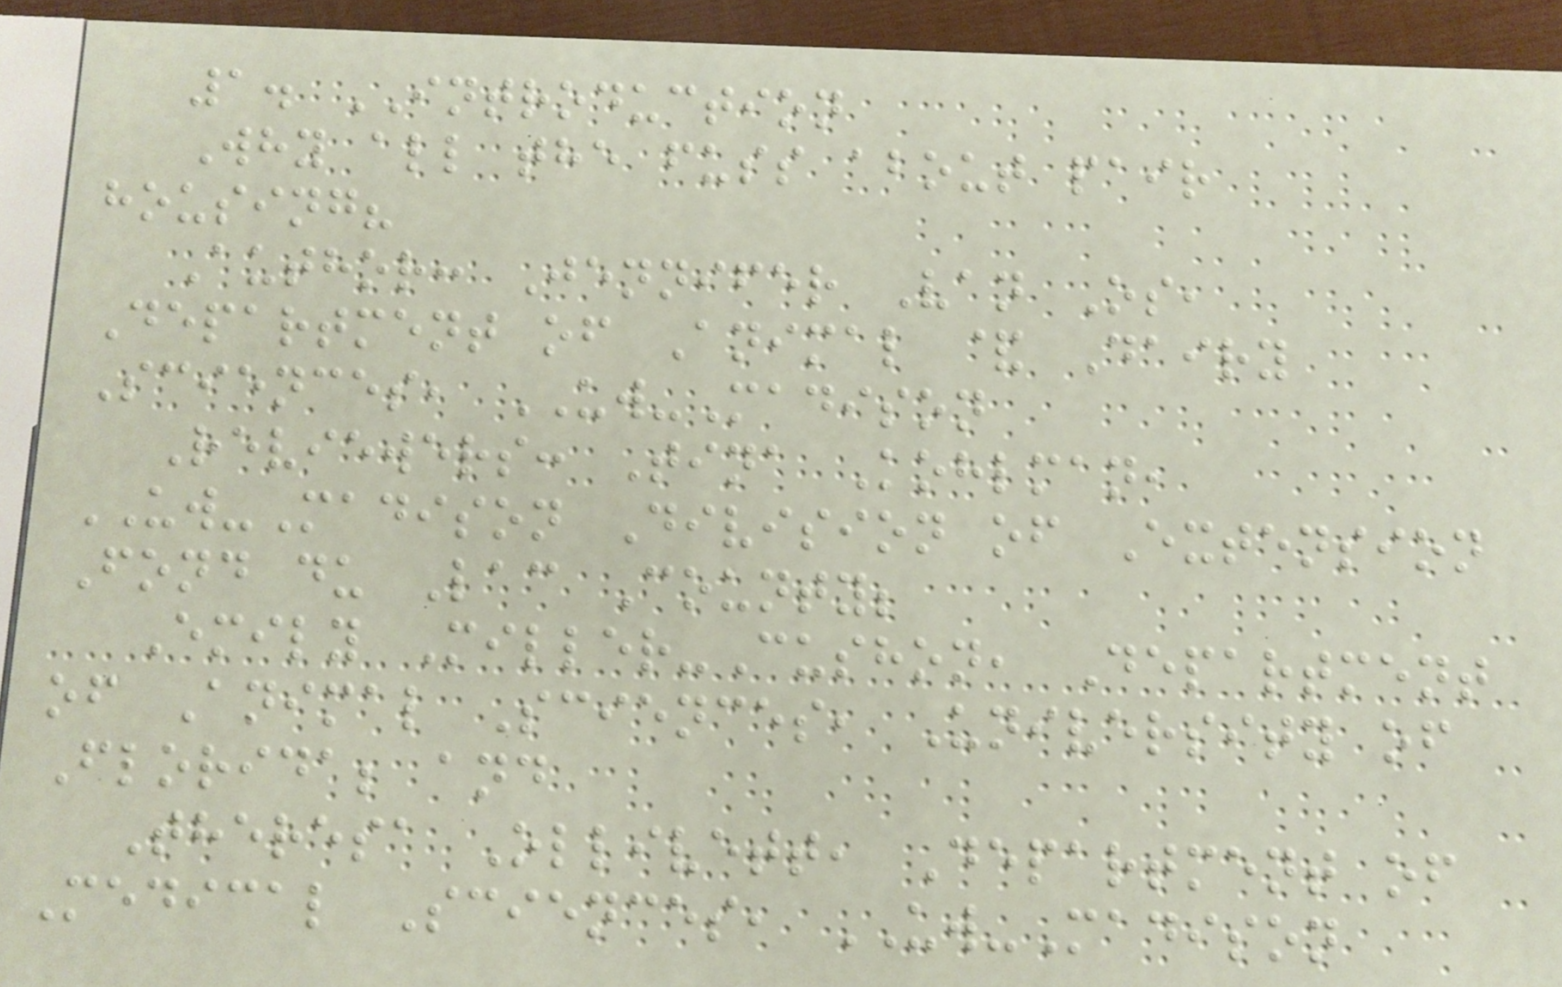1. INTRODUCTION
Why all the fuss about pair
housing?
Author: Jennifer Van Os,
Department of Animal & Dairy
Sciences, UW-Madison
Reviewers: Tina Kohlman,
UW-Madison Division of Extension
Fond du Lac County;
Emily Miller-Cushon, Department
of Animal Sciences, University of
Florida; and
Theresa Ollivett, Department of
Medical Sciences, UW-Madison
